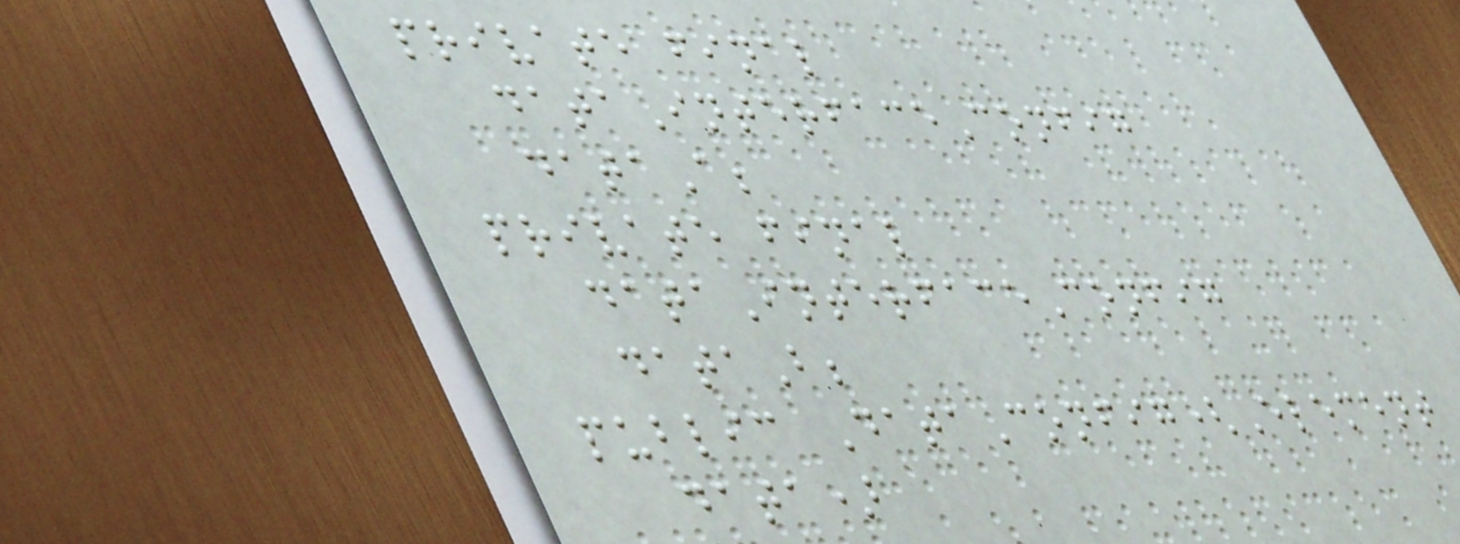private final
dataInterfaceConfig
dataA;
private final
dataInterfaceConfig
dataB;
public DataConfig(Element
data)
